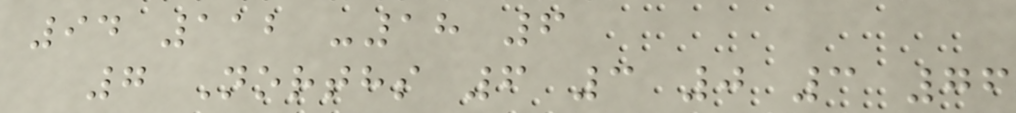94 112 -18 6
7 Norths 6 3 0 3 76
